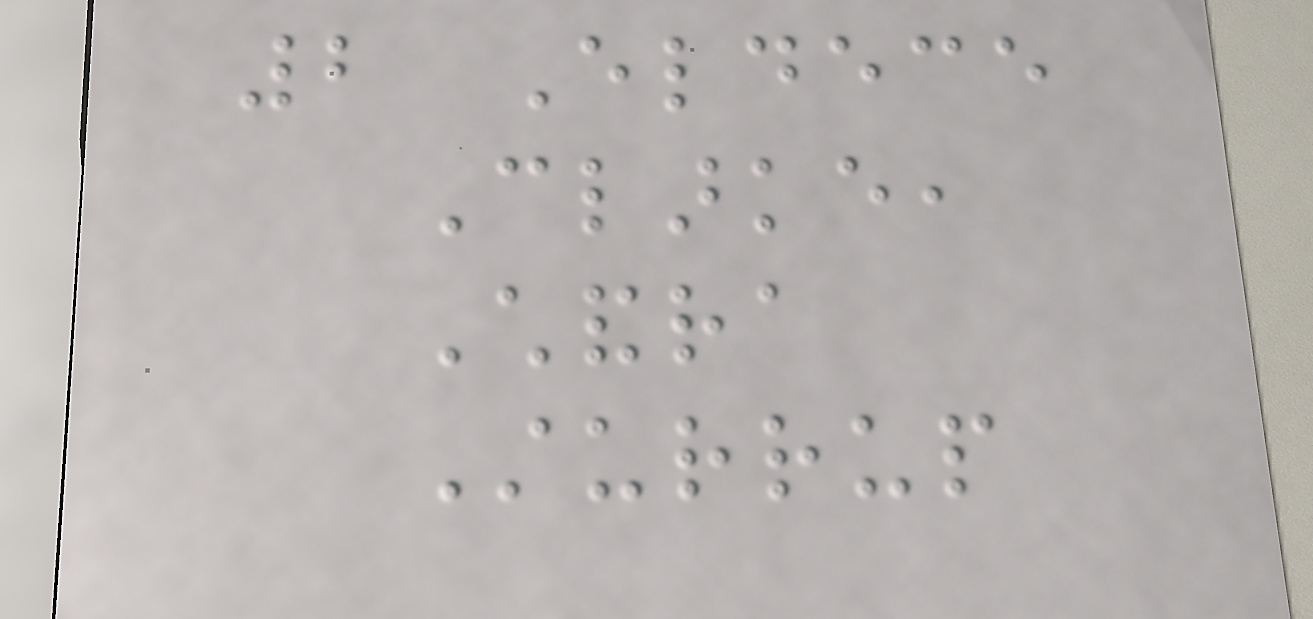2 Eldece
Clarke,
Chandra
Sturrup
